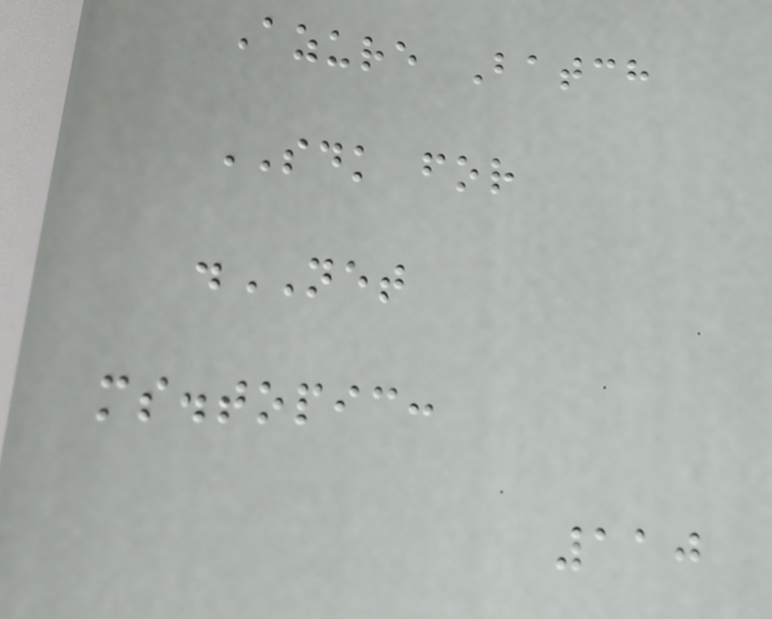Azure Batch
SDK for
.NET
ms.topic:
110
